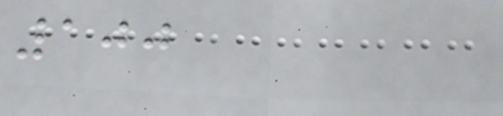100
